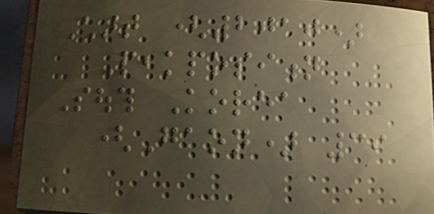Chart (2010)
Peakposition
South Korea
(Gaon) 39
